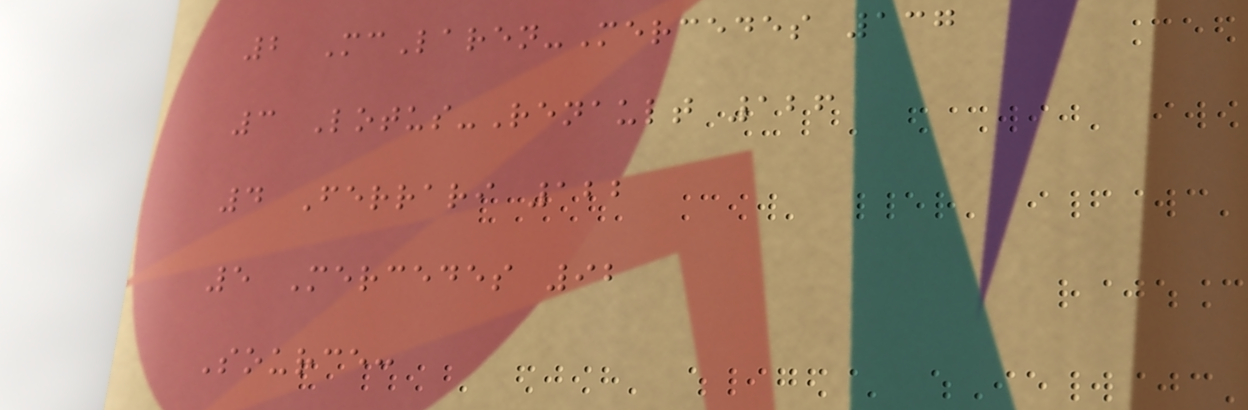2 McLaren-Mercedes 137
3 Lotus-Renault 126
4 Ferrari 122
5 Mercedes 92
Source:
